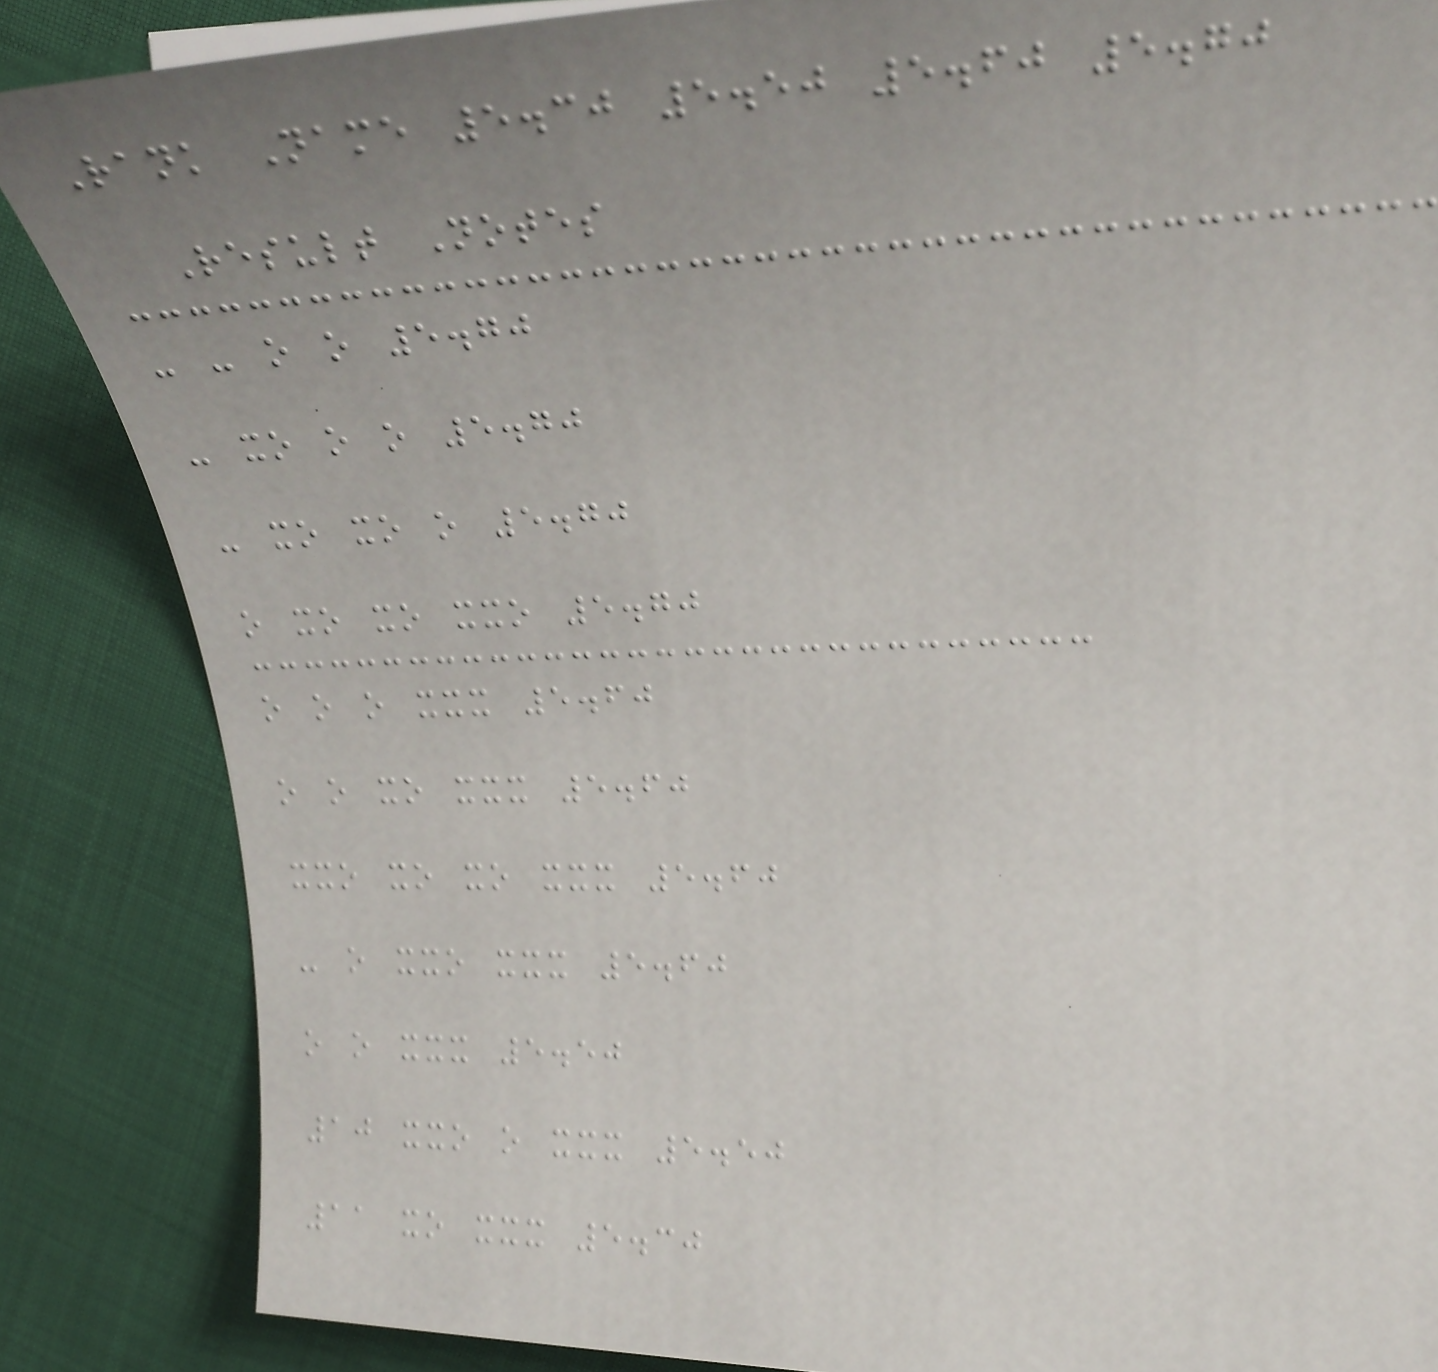Rank Name 5.30 5.50 5.60 5.70
Result Notes
- - o o 5.70
- xo o o 5.70
- xo xo o 5.70
o xo xo xxo 5.70
o o o xxx 5.60
o o xo xxx 5.60
xxo xo xo xxx 5.60
- o xxo xxx 5.60
o o xxx 5.50
10 xxo o xxx 5.50
11 xo xxx 5.30
